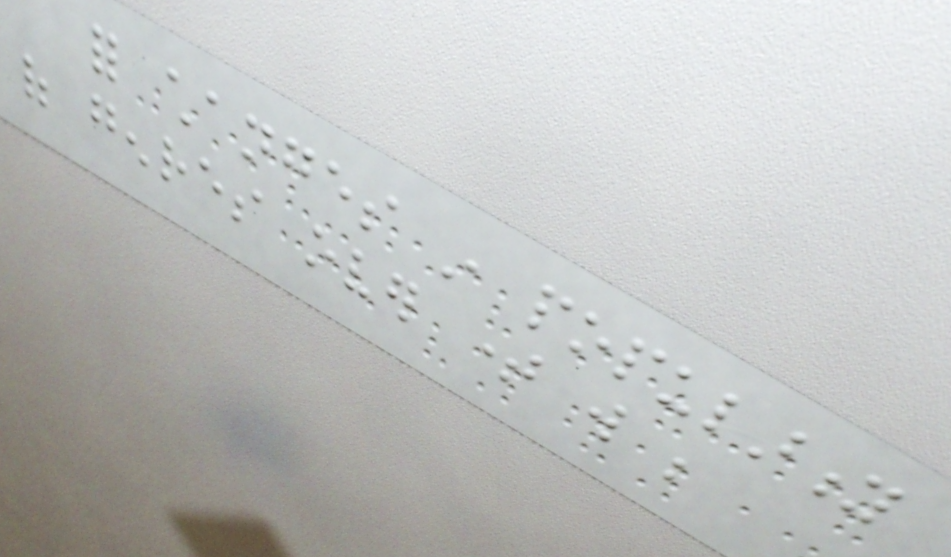for changes in popularity
of genres over time will be
